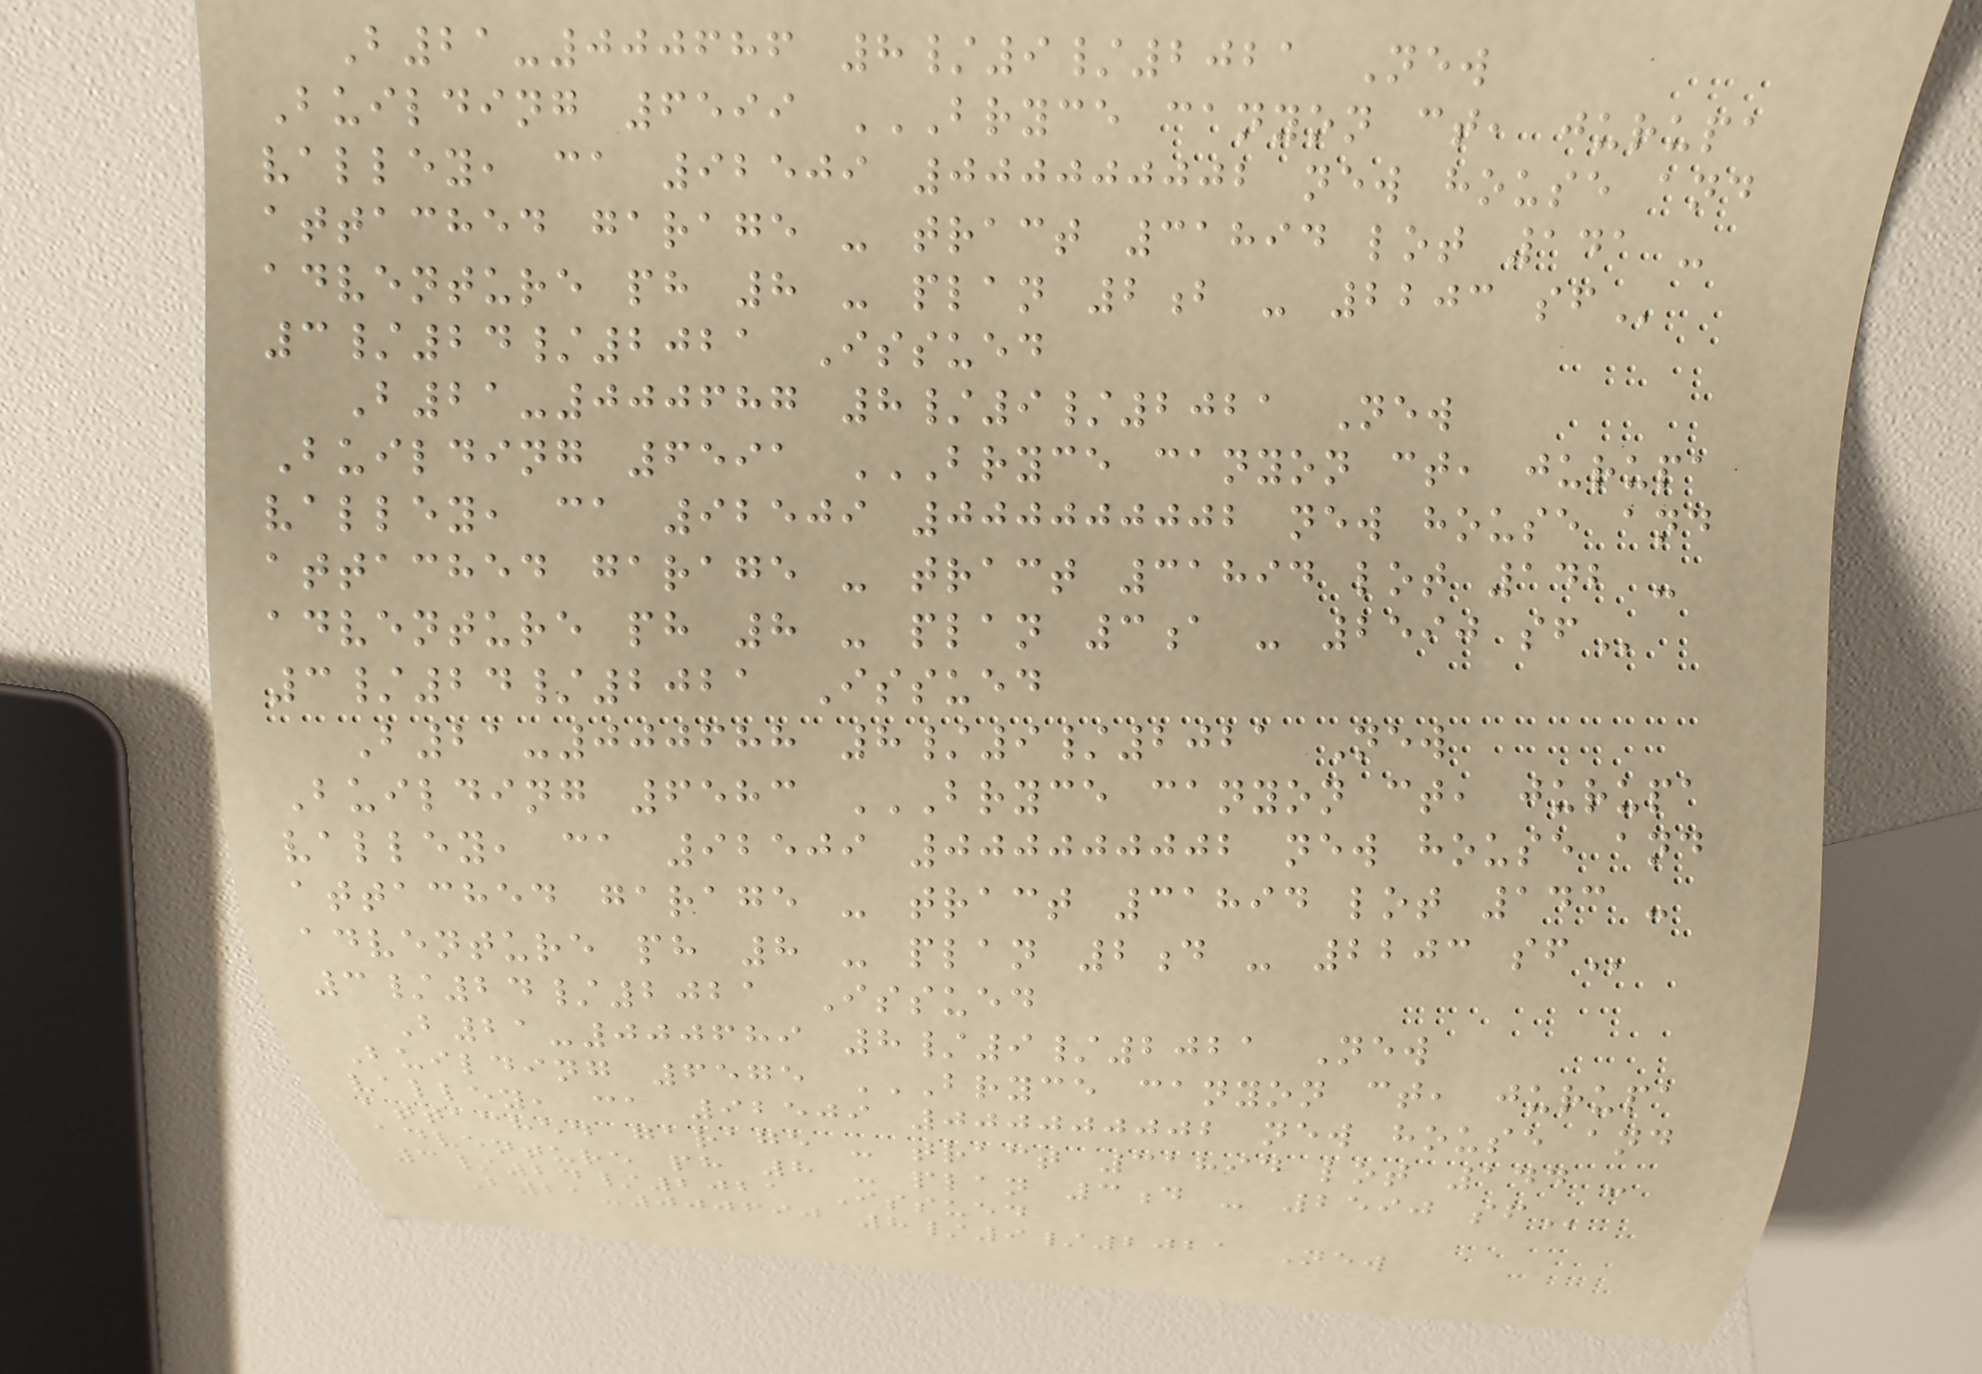B21-000686 8/9/2021 New
Building 6599 BRYCE CANYON CT, JURUPA
VALLEY, CA 92509 000000002 NEW HOUSE AND
ATTACHED GARAGE - TRACT 31894 LOT 141 -
ADVENTURE PH 8 - PLAN 2B - 2203 SF
3/24/2021 Issued
B21-000687 8/9/2021 New
Building 6591 BRYCE CANYON CT, JURUPA
VALLEY, CA 92509 000000002 NEW HOUSE AND
ATTACHED GARAGE - TRACT 31894 LOT 142 -
ADVENTURE PH 8 - PLAN 3A - 2590 SF
3/24/2021 Issued
B21-000688 8/9/2021 New
Building 6583 BRYCE CANYON CT, JURUPA
VALLEY, CA 92509 000000002 NEW HOUSE AND
ATTACHED GARAGE - TRACT 31894 LOT 143 -
ADVENTURE PH 8 - PLAN 2D - 2203 SF
3/24/2021 Issued
B21-000689 8/9/2021 New
Building 6575 BRYCE CANYON CT, JURUPA
VALLEY, CA 92509 000000002 NEW HOUSE AND
ATTACHED GARAGE - TRACT 31894 LOT 144 -
ADVENTURE PH 8 - PLAN 3D - 2590 SF
3/24/2021 Issued
B21-000690 8/9/2021 New
